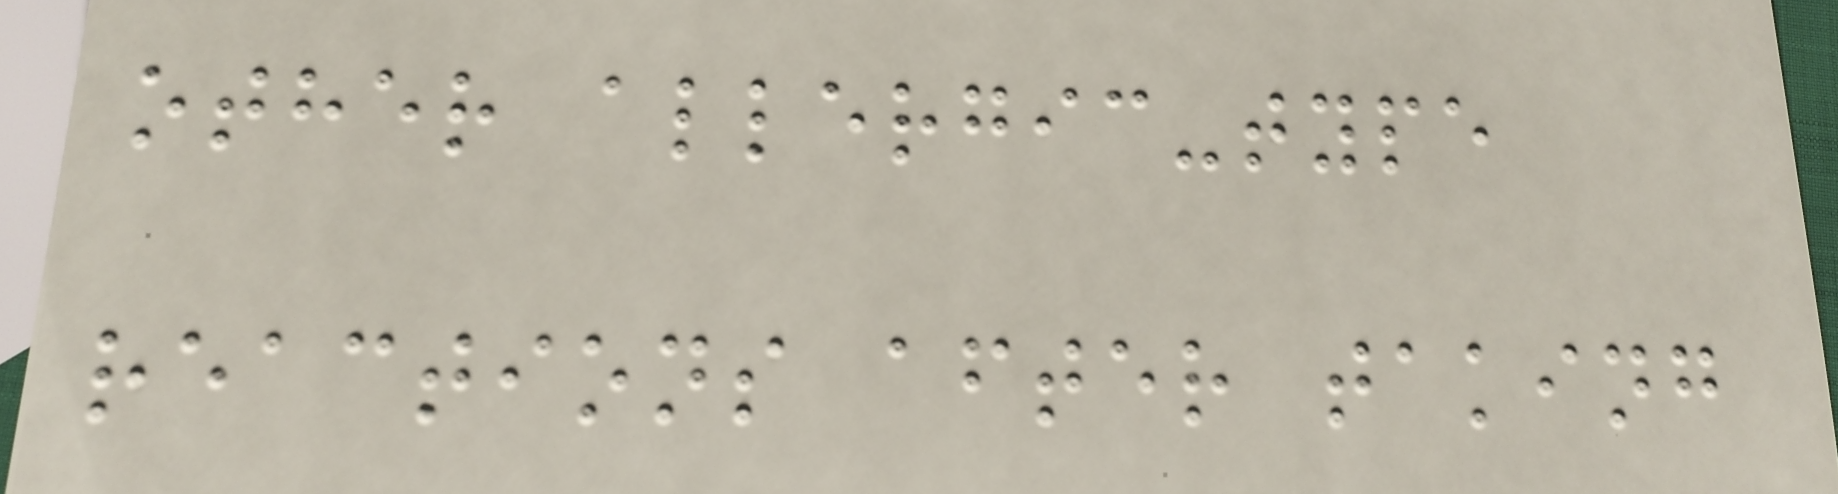other allergic-type
reactions after taking
